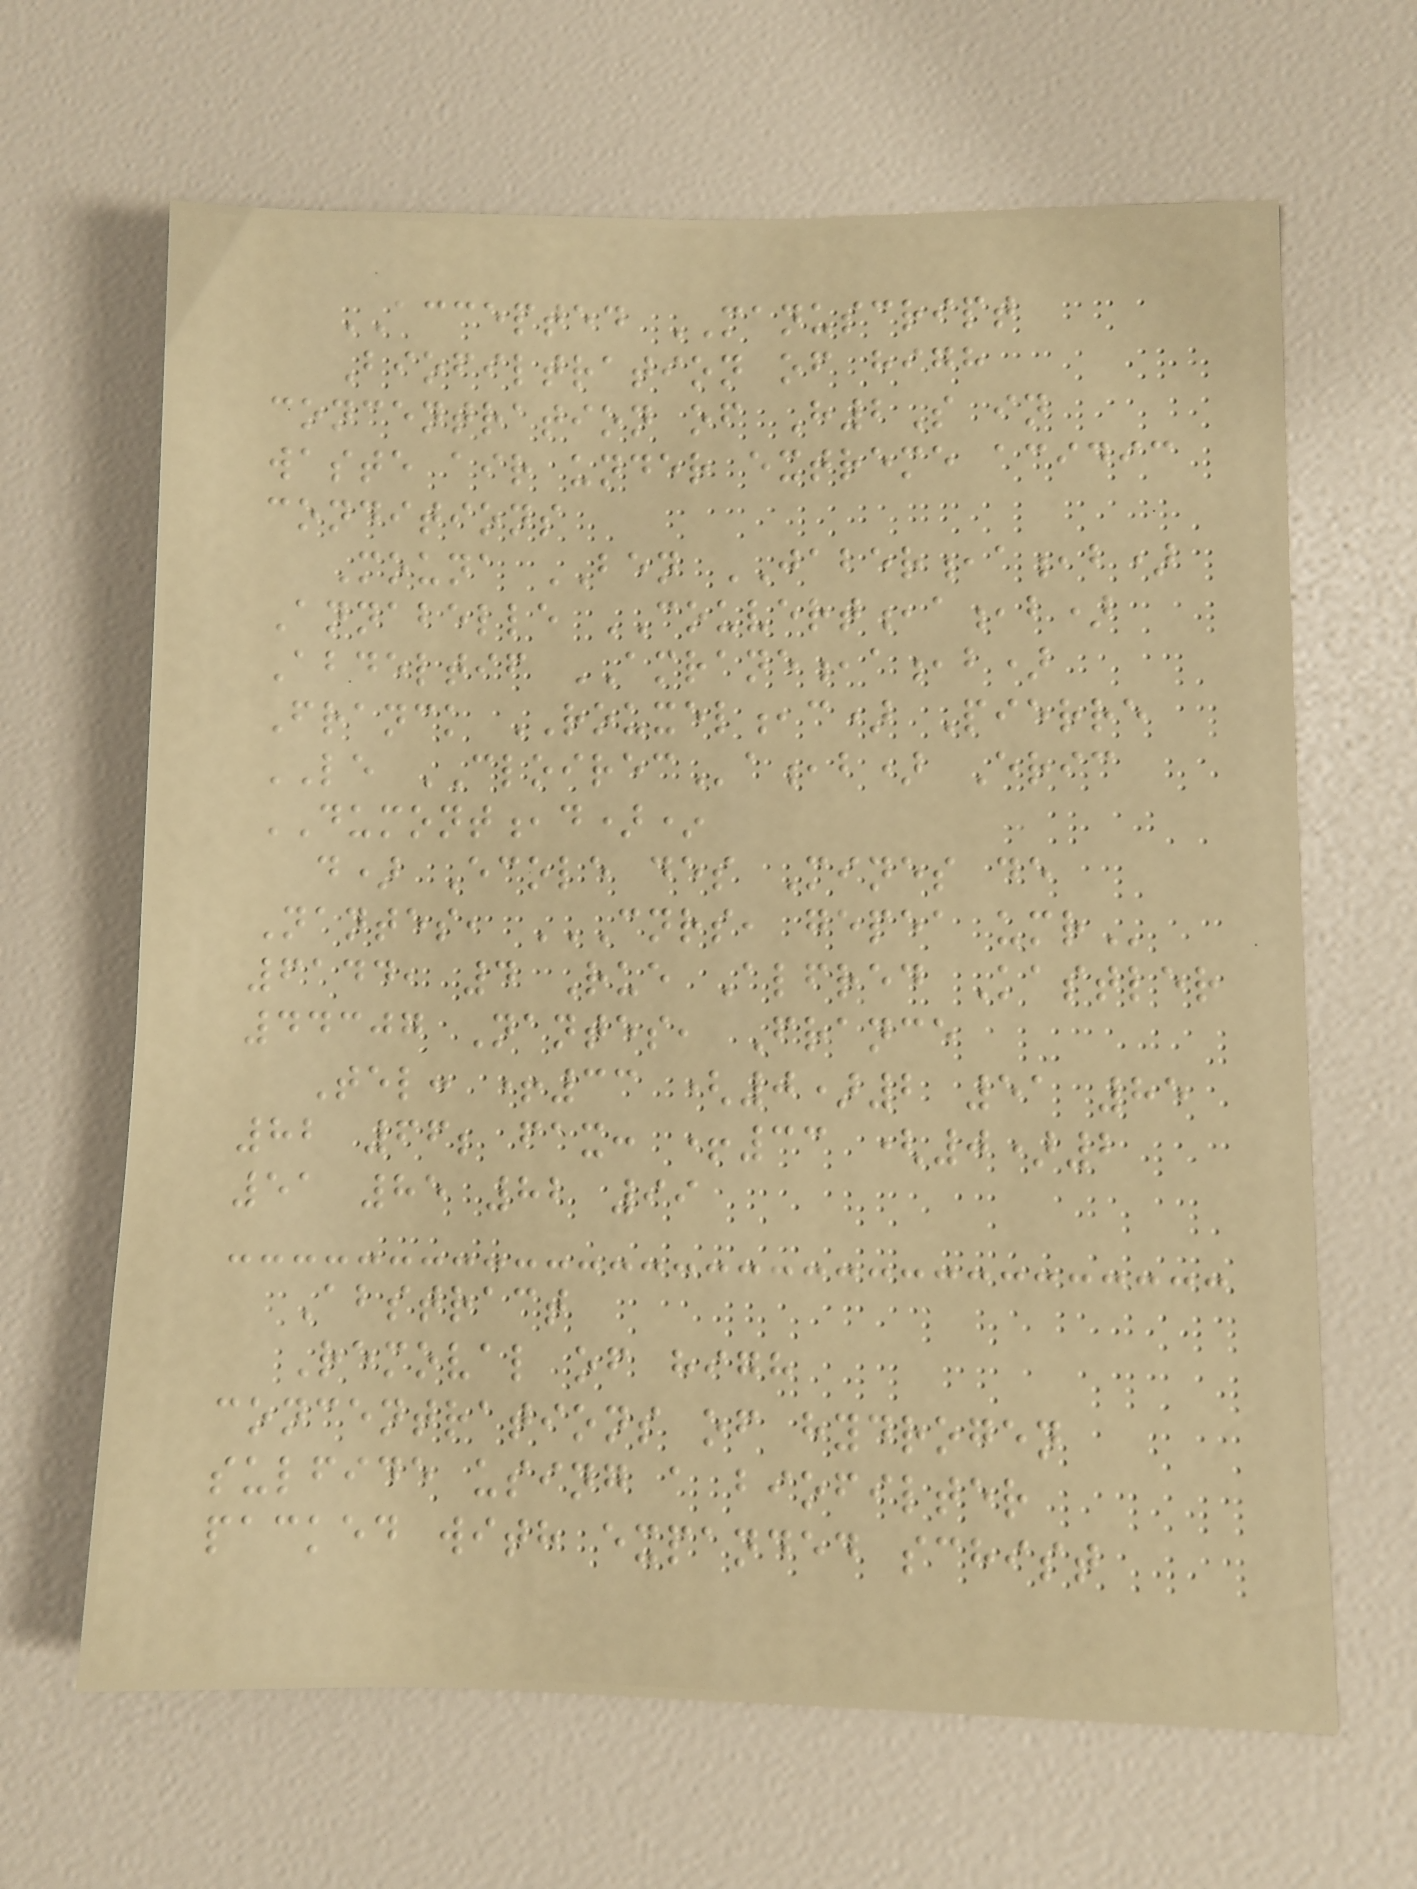ACCEPTED MANUSCRIPT
Biofiltration of high
concentration of H2S in
waste air under extreme acidic
conditions
Mouna BEN JABER,a,b)
Annabelle COUVERT,a,b)
Abdeltif AMRANE,a,b)
Franck ROUXEL,c) Pierre
LE CLOIRECa,b) Eric
DUMONT,d)*
d) Ecole des Mines de
Nantes, CNRS, GEPEA UMR
6144, 4 Rue Alfred Kastler
44307 Nantes, France
Tel: +33 (0)2 51 85
82 66; fax: +33 (0)2
51 85 82 99
Abstract
Removal of high
concentrations of hydrogen
sulfide using a biofilter
packed with expanded schist
